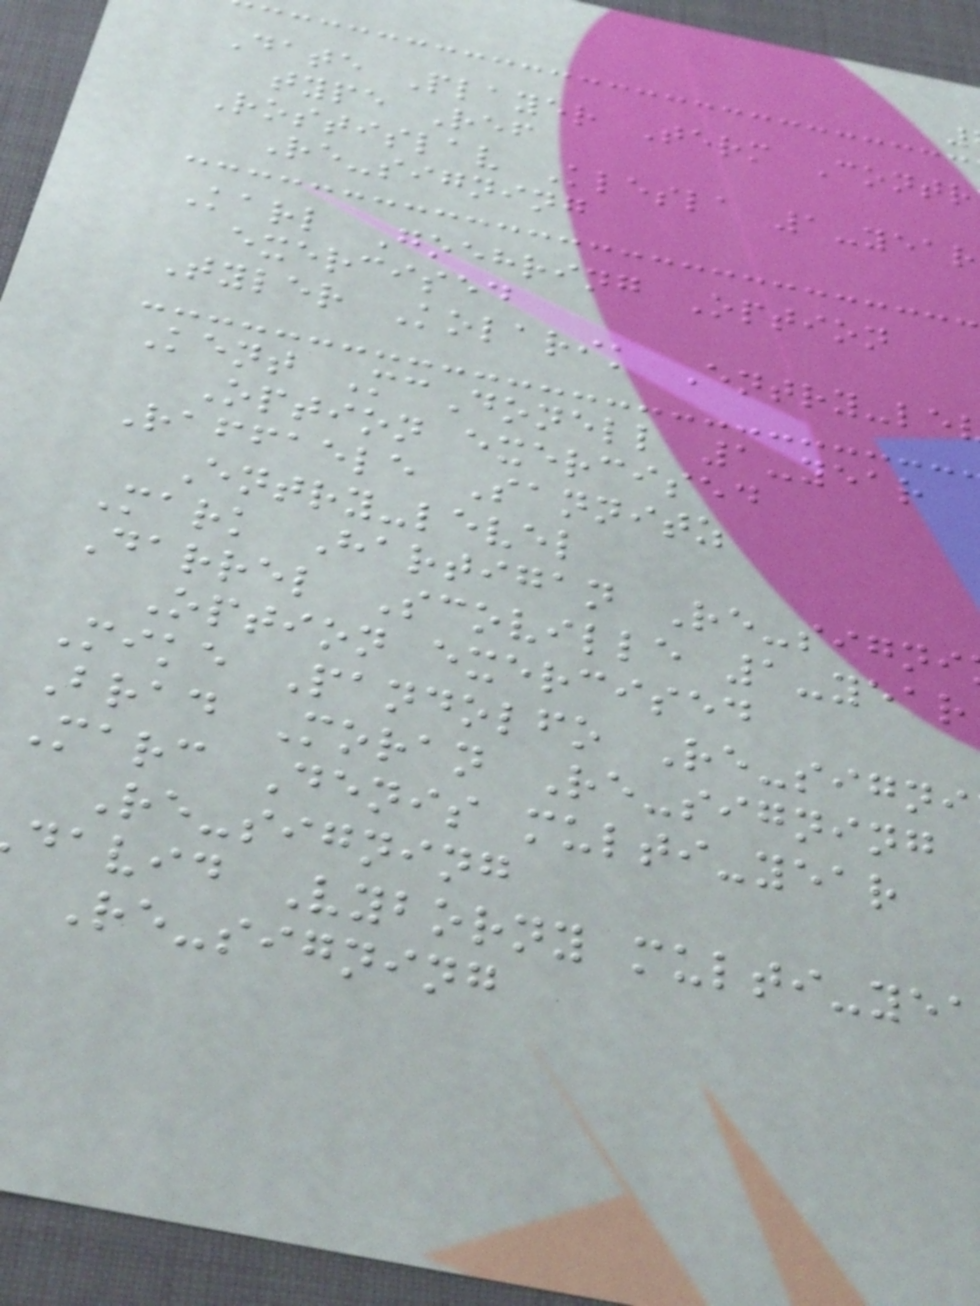Date Player Term Contr
type Ref
Rostislav Klesla 1-year
Re-signing
Karl Goehring Option
exercised
Tyler Kolarik Entry-le
Kent McDonell 1-year
Option exercised
Raffaele Sannitz
Entry-level
Mark Hartigan Re-signi
Darrel Scoville 1-year
Option exercised
Mike Pandolfo Re-signi
Brad Moran Re-signing
Marc Denis multi-year
Re-signing
david Vyborny multi-yea
Re-signing
